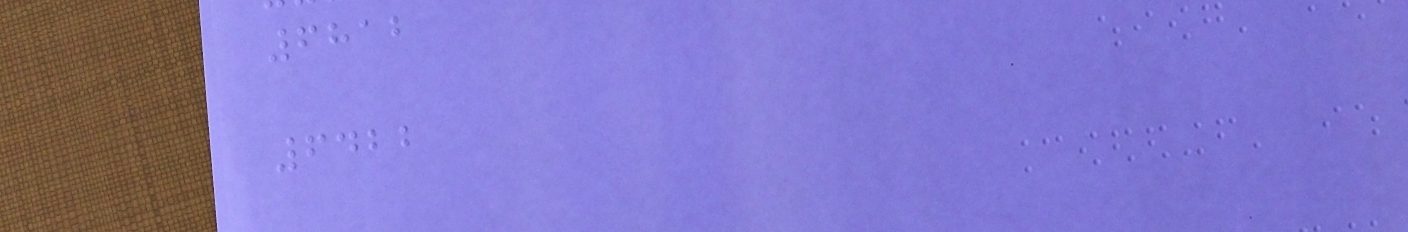6812
6422
